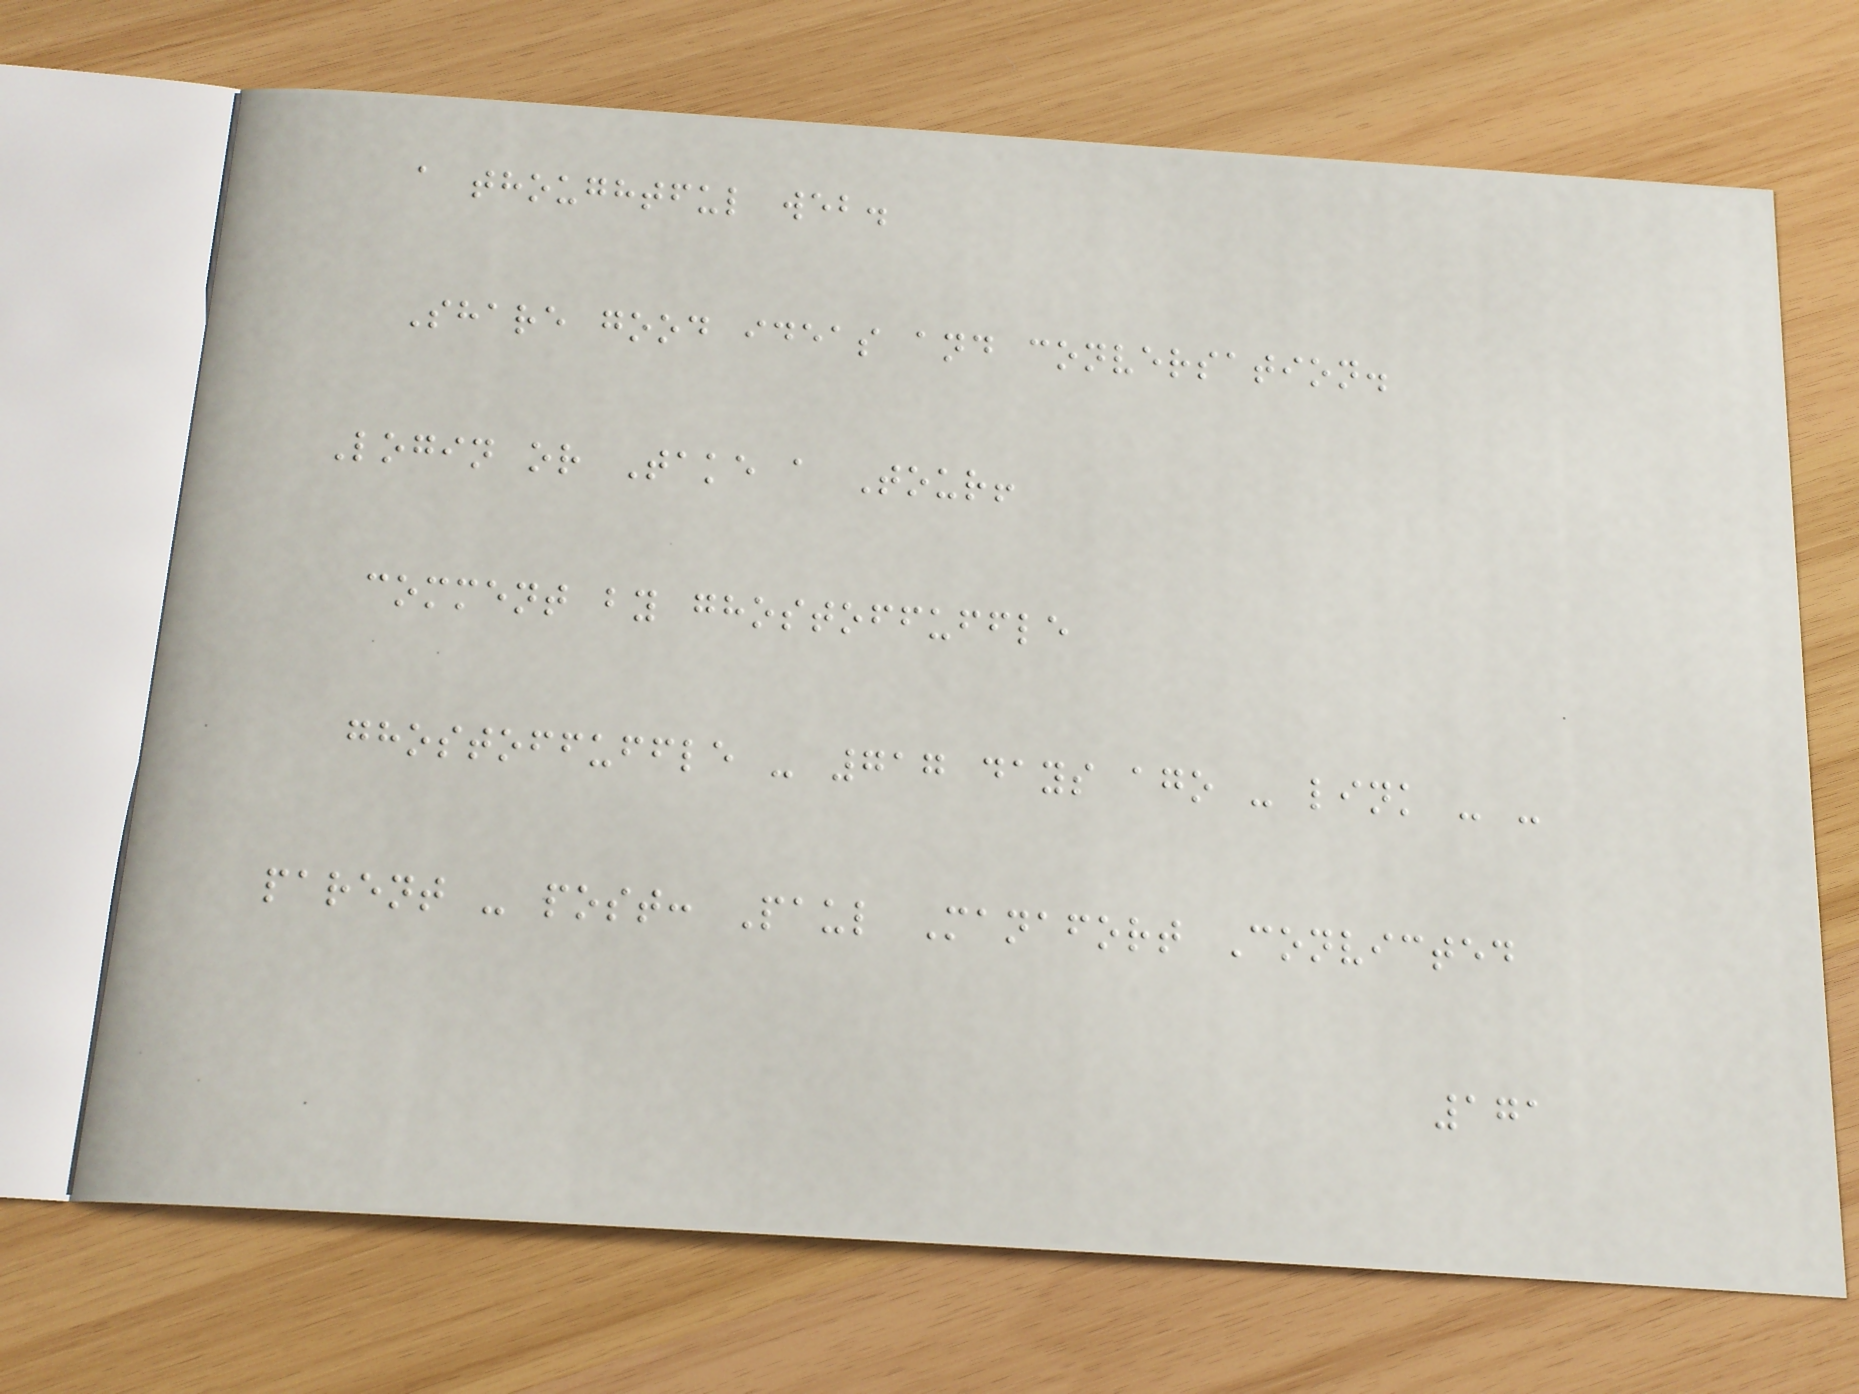a thoughtful web.
Share good ideas and conversation.
Login or Take a Tour!
comment by ghostoffuffle
ghostoffuffle - 717 days ago - link - -
parent - post: Paul Manafort Convicted
171
